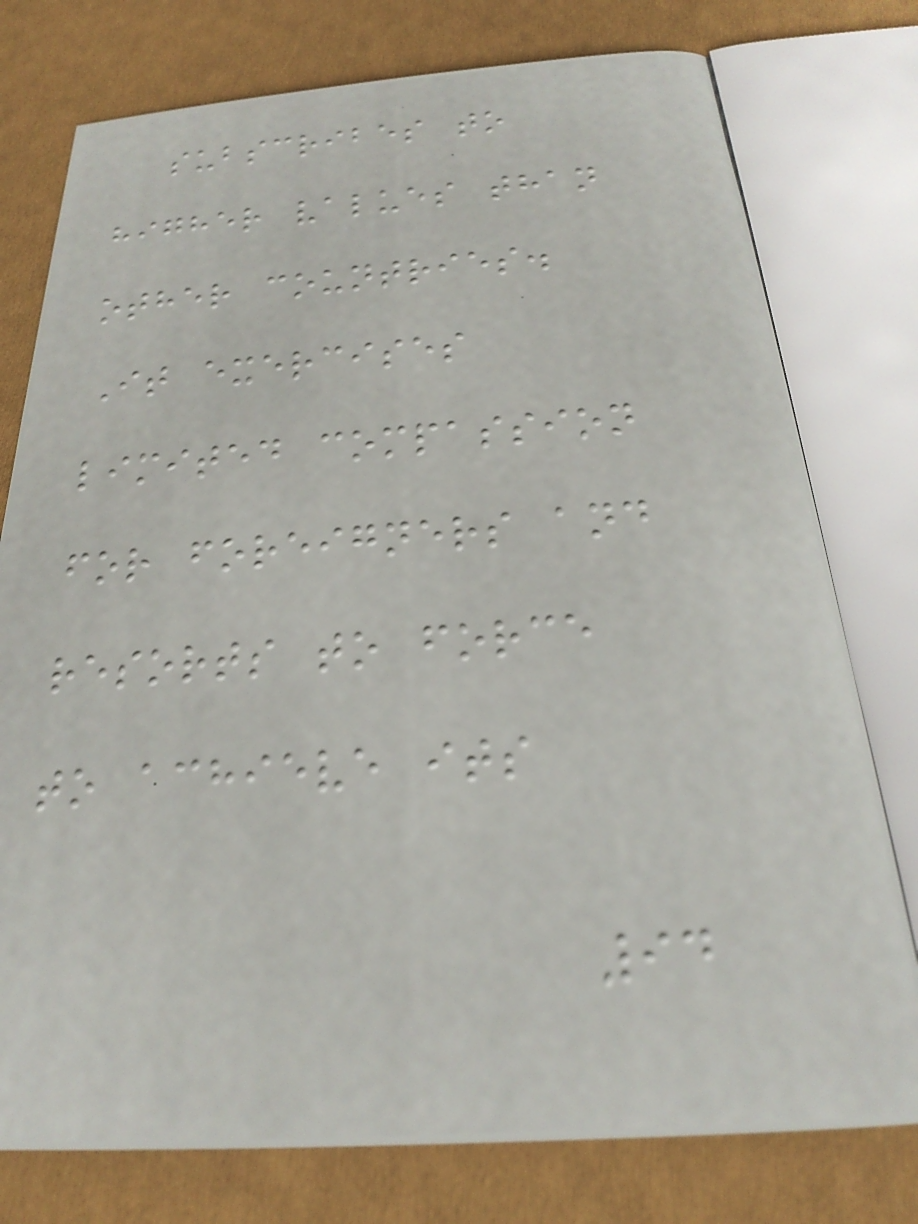subscribes to
higher values than
other countries.
It exercises
limited compassion
for foreigners and
resorts to force
to achieve its
94
